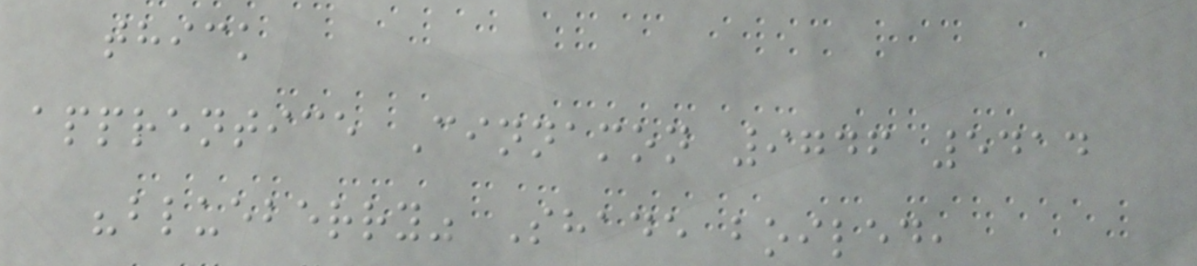thick
apprentice Cinnamon 9746 5414
"blueberry" Shade boiled,
